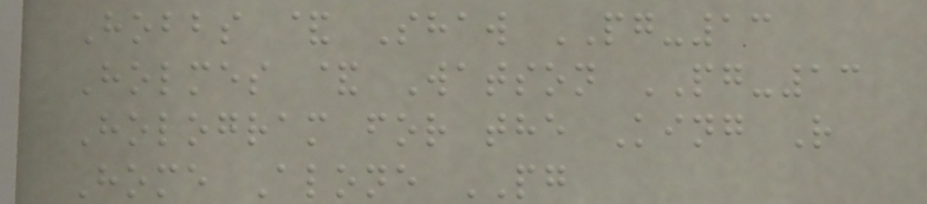Hobbs & Shaw PG-13
Holmes & Watson PG-13
Hologram for the King R
Home Alone PG
